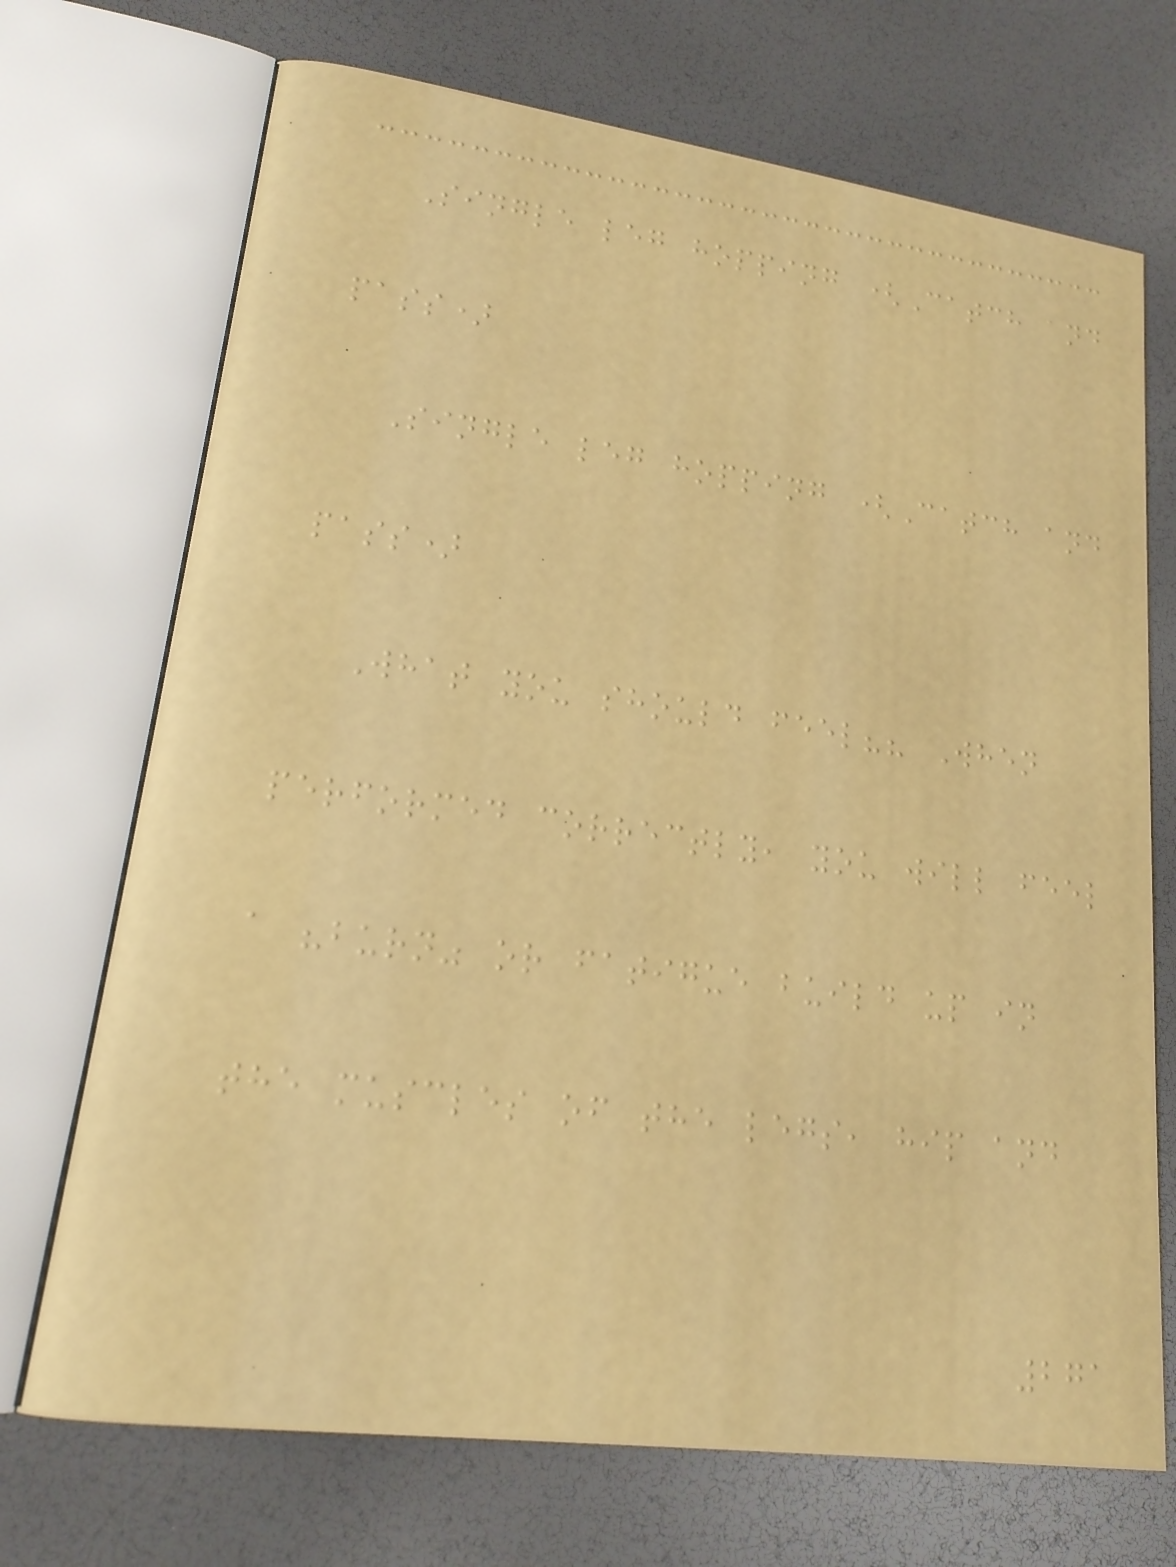Single leg hopping (Catch and
pass)
Single leg hopping (Catch and
pass)
What you should feel?? When
performed correctly, you will feel
a "burn" or fatigue build up in
the muscles of the legs, hip and
271
